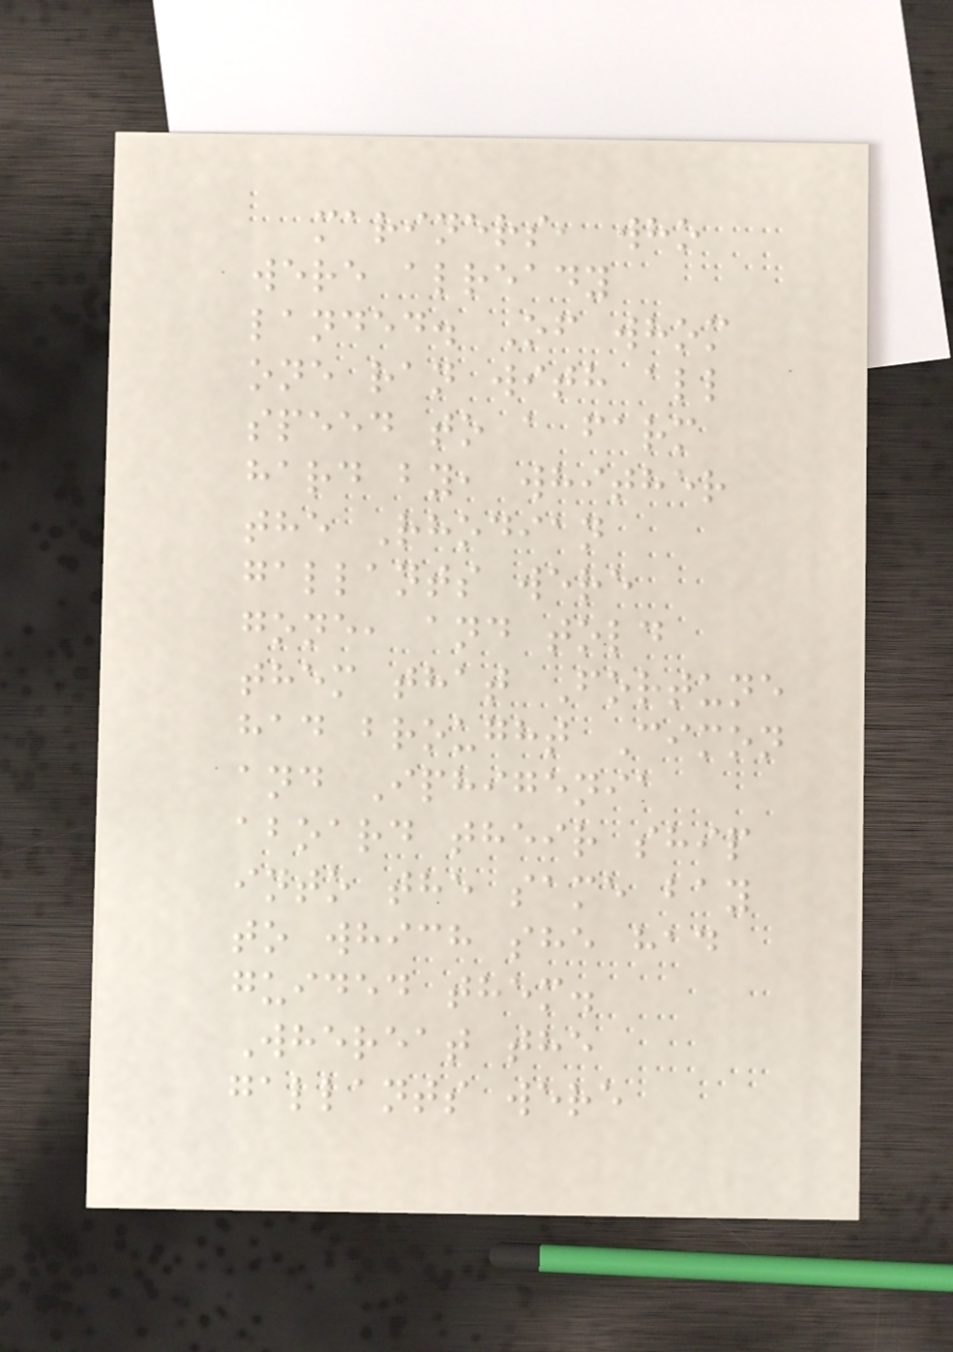mariners, who
were already
landed. Of whom
one ran with all
speed to a farm
hard by, whither
the Rhodian
gallants were
gone, and told
them that Fortune
had brought Cimon
and Iphigenia
aboard their ship
into the same bay
to which she had
guided them.
Whereat the
gallants were
